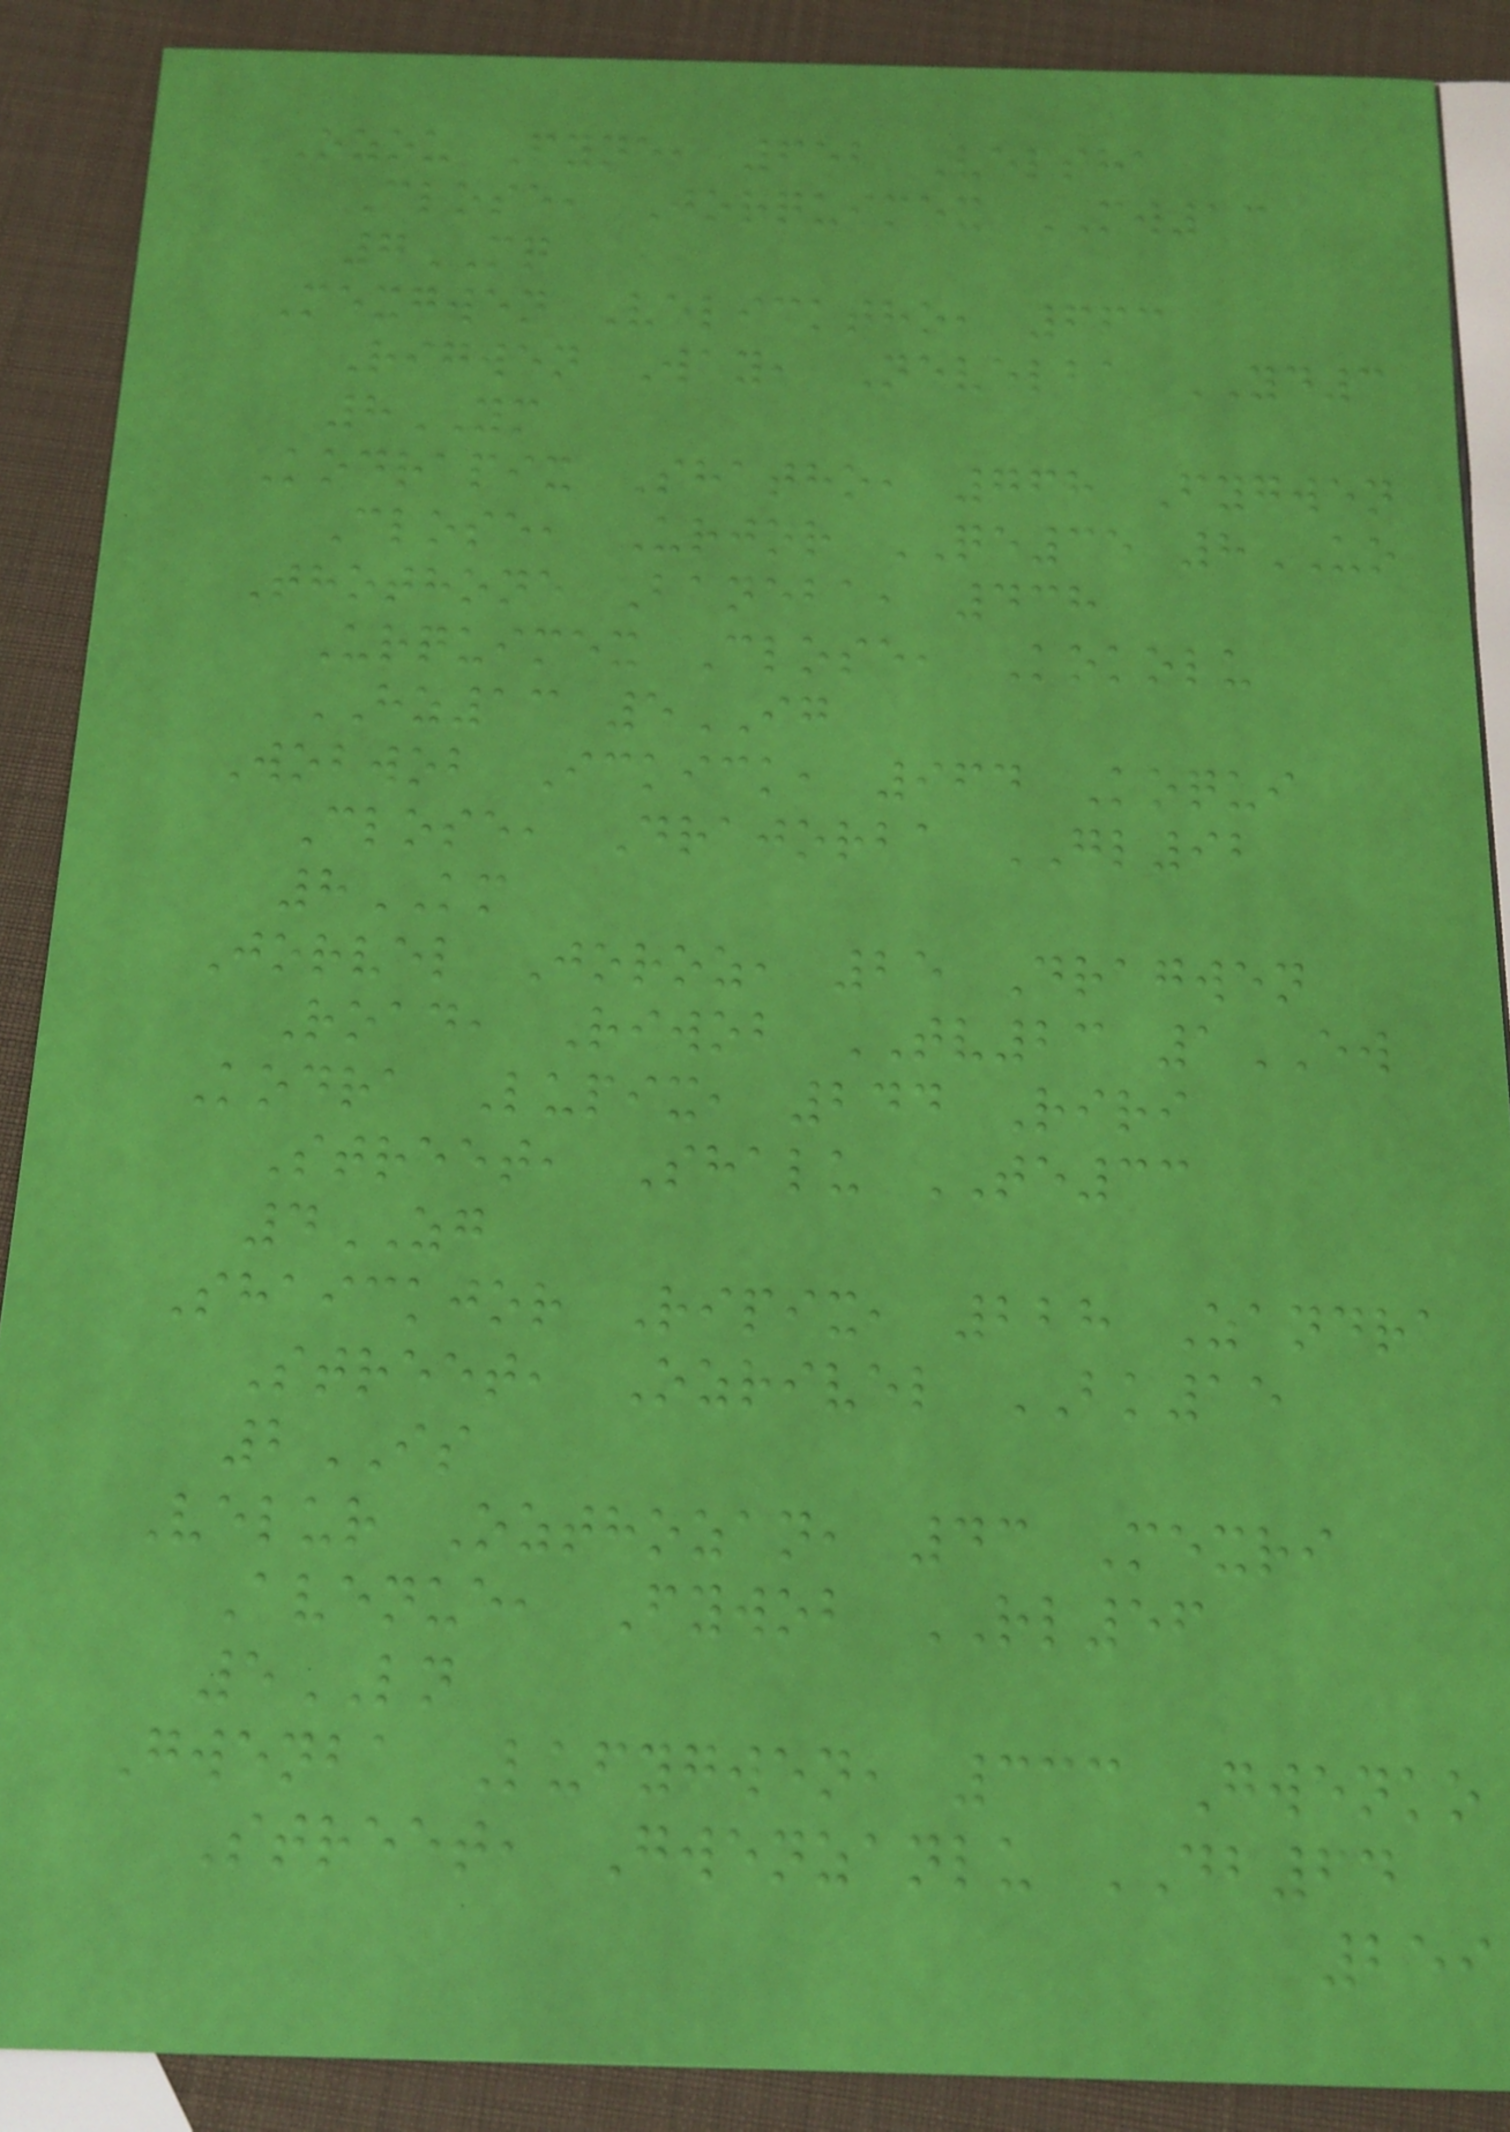Ozoz Fyne, 652 Velsha
Close, Jorquimex MW13
7MQ
Mexgwen Velicktho, 663
Rigwen Way, Nevelba YD3
8YM
Kodrapix Shatho, 768 Fygwen
Close, Urjor QE35 8UO
Thothone Baneba, 438
Urquimex Close, Kokolu
HZ13 5IG
Wobwob Ickick, 964 Koqui
Close, Drajorba GL92
8KM
Jorvel Joroz, 25 Dragwen
Road, Riwob TV23 1EW
Kodra Lupix, 244 Riri
Street, Shalu TE33
4ZG
Shaickjor Ripix, 228 Zandra
Street, Ozrivel BK15
2IS
Velur Ozthozan, 43 Mexri
Avenue, Fywob RL56
5LN
Gwenba Lufygwen, 333 Gwenko
Street, Gwenzanlu DB64
259
